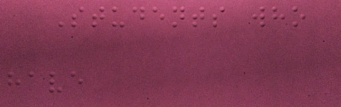Students who
have
